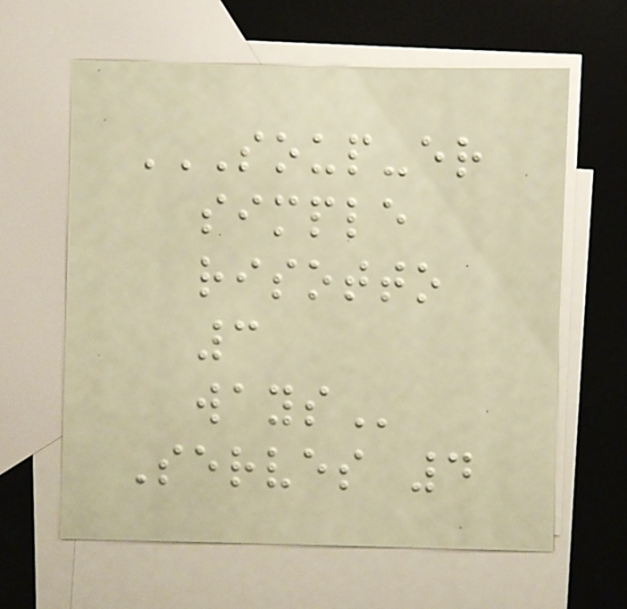SOUP-ER
SIMPLE
RISOTTO
3
WAYS
Serves 4
